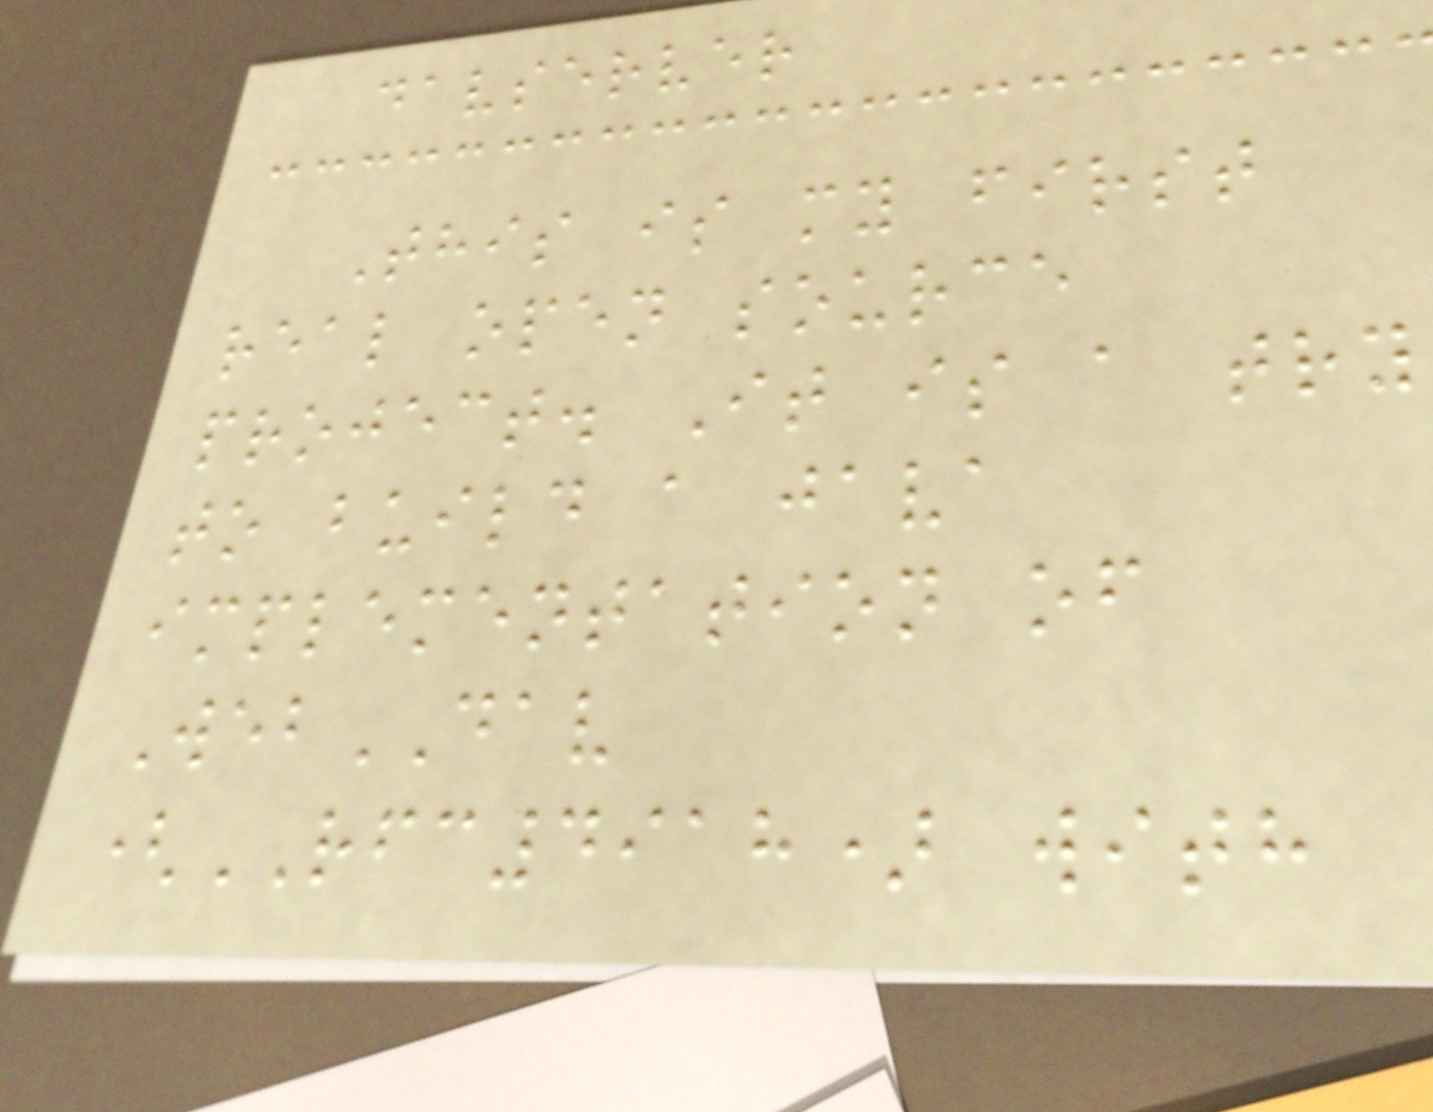davserver
This is my first
real open source
project. It is a try
to build a java
implementation of
WebDAV
(RFC4918) with
